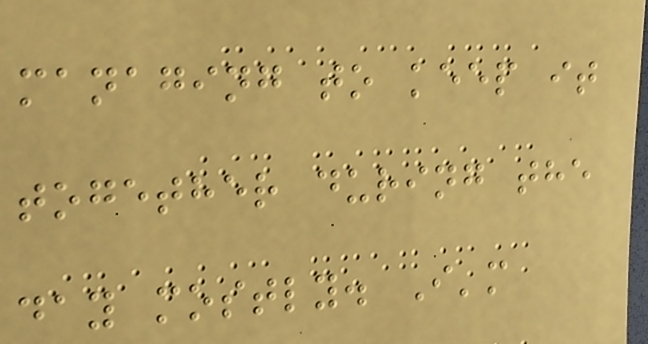managing to keep it
together during the
day mostly. I'm
